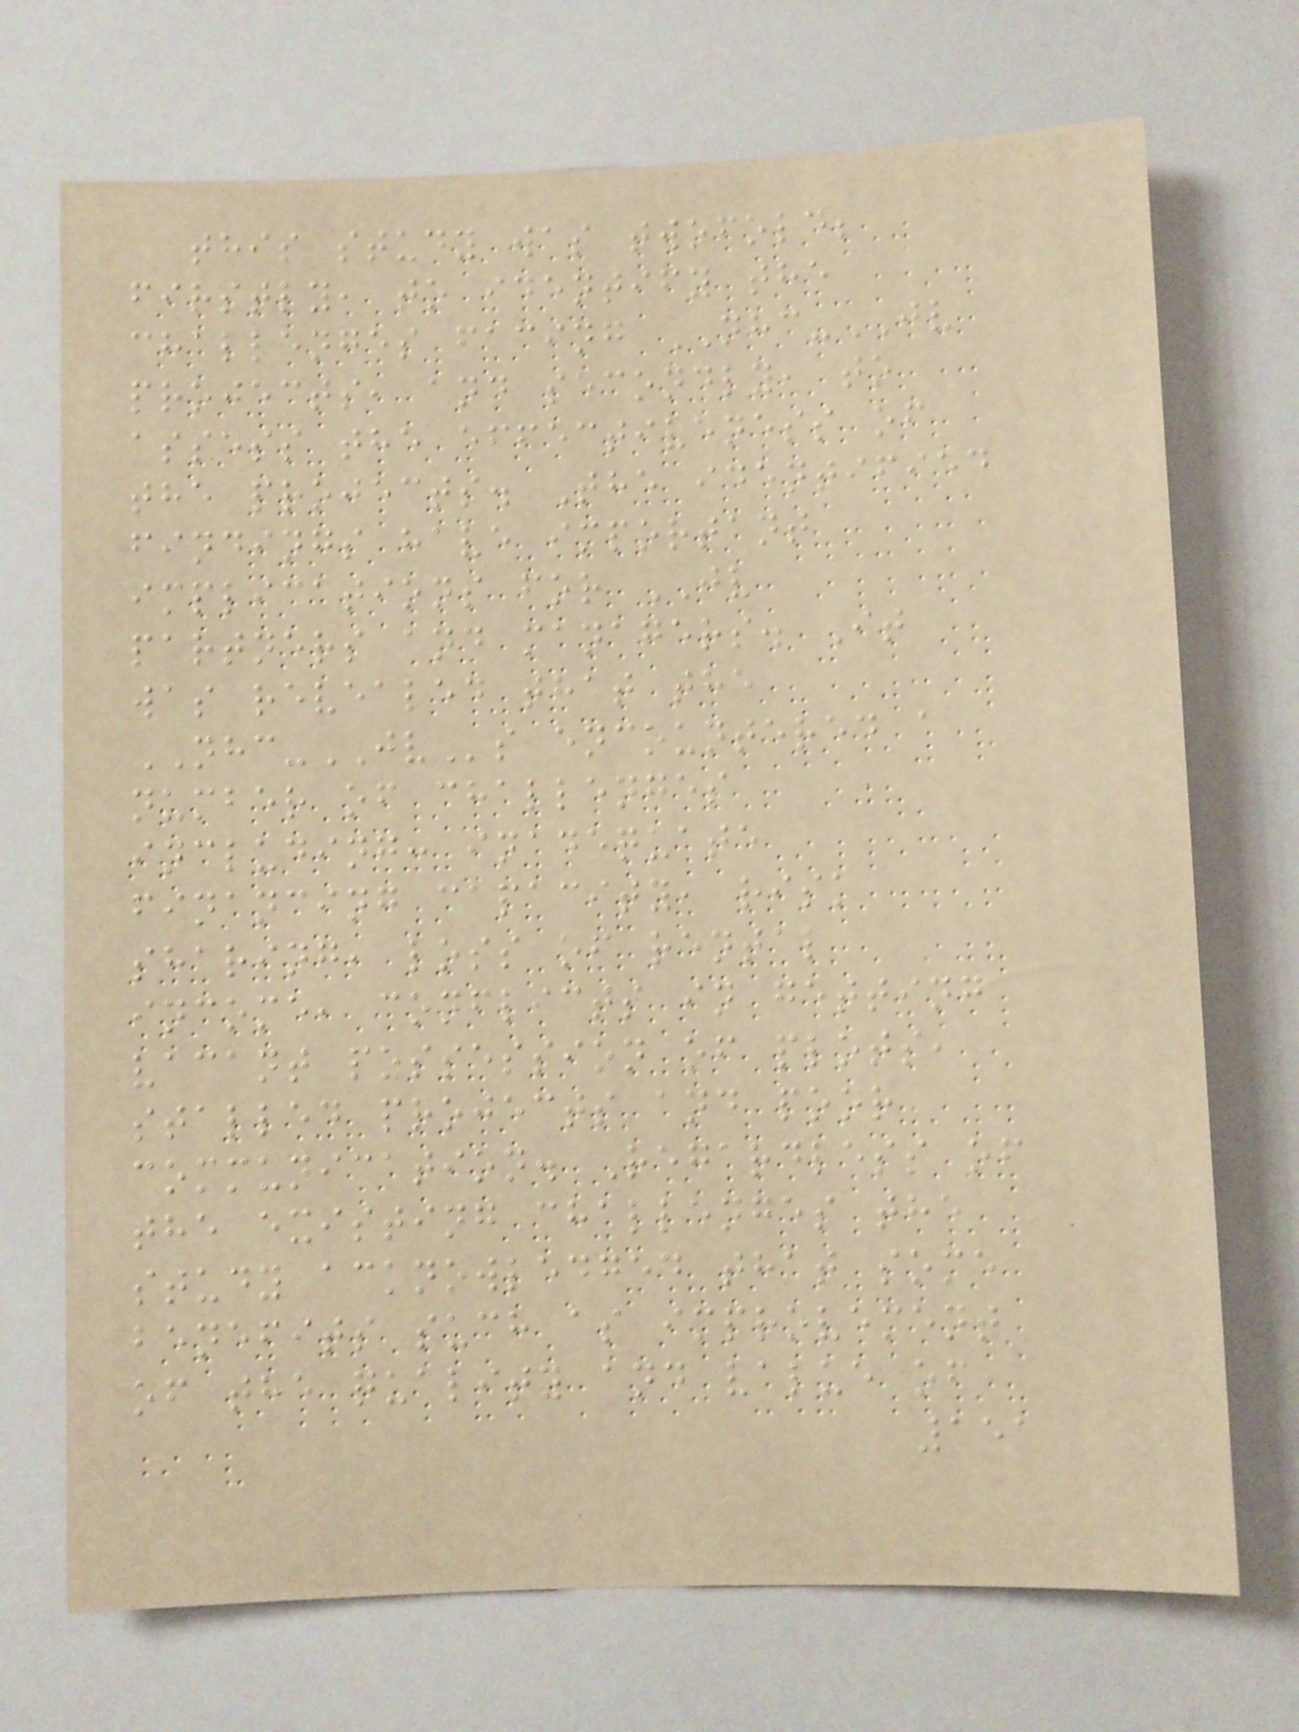this study was twofold;
firstly, to identify the
challenges facing NHC-JV
projects, and secondly, to
assess the effectiveness of
the projects. The identified
findings have important
implications for JV
partners and managers. It
was revealed that the
NHC-JVs encountered a
number of challenges
including: inadequate
financing capacity, risk
sharing, loss of rental
income, conflicts in getting
vacant possession of plots,
stalled projects and poor
communication. Regardless of
the existing challenges the
study acknowledged that some
benefits such as improvement
of the quality and value of
151
